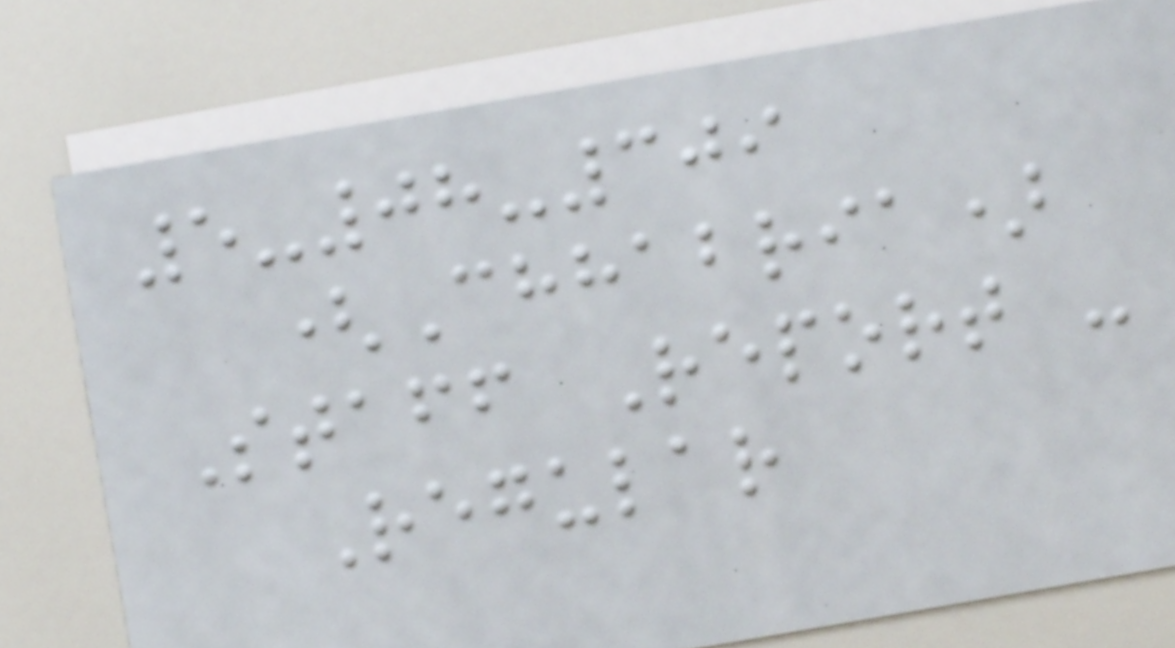5-08-309
(Chhabria)
Staff Report -
Regular
